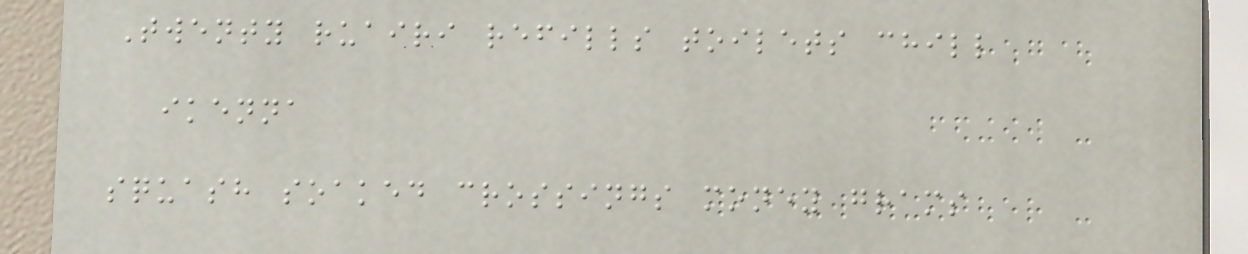Twenty ruairi refills toilets chill
ikenna
squash soaked crossings money grams
